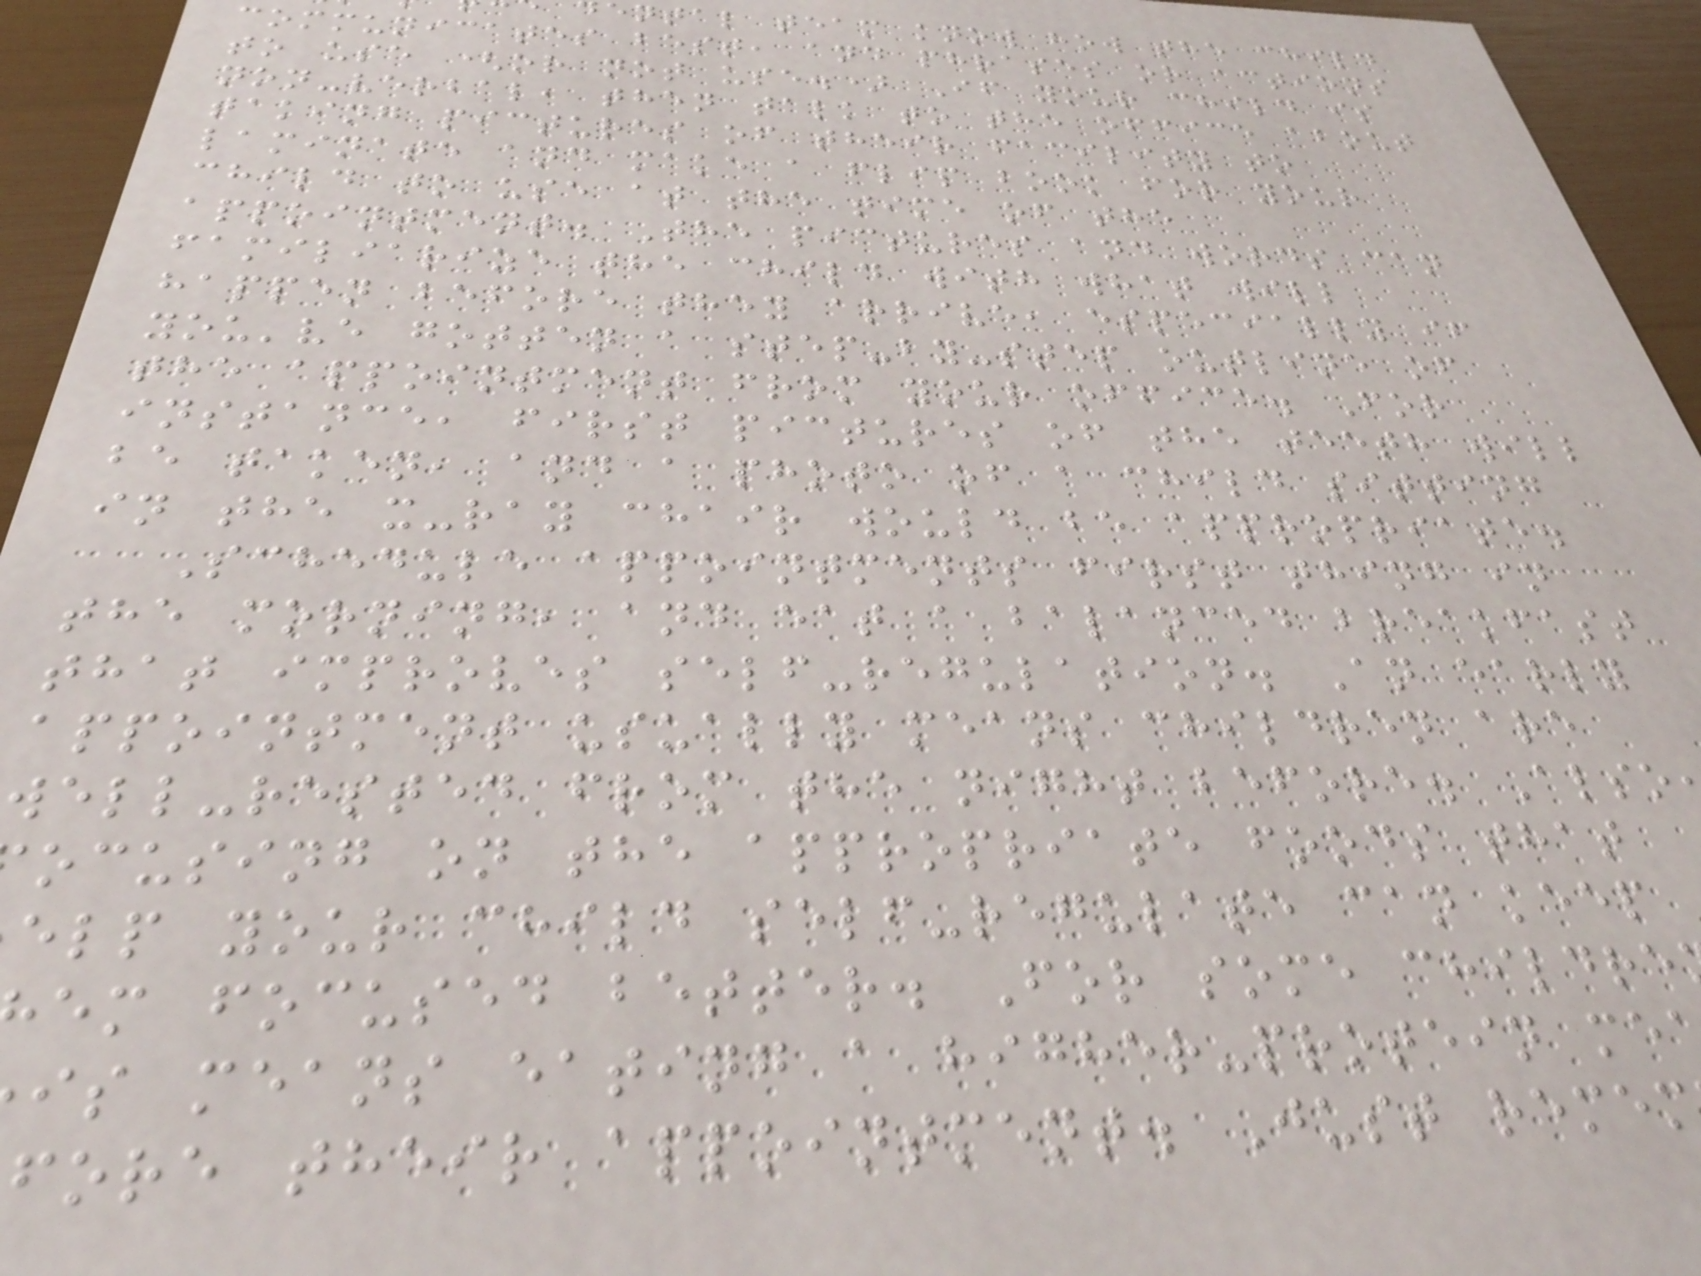ental team know how the child
communicates best, and phrases or actions
to use (or not use.) If your child is
non-verbal, then talk to the office about
taking pictures of their facility to
laminate and make a flip book for your
child to use at the time of the
appointment. The pictures and words can
familiarize the child with what will
happen before they arrive, especially if
you've gotten a step-by-step outline of
the appointment from your office. For
instance, first pictures of the teeth will
be taken, and a photo of a child sitting
in the x-ray chair would be appropriate.
Schedule appointments first thing in
the morning, and eat a balanced breakfast
that improves self-regulation. An early
appointment usually means children are
well-rested from the night before. Also
ocusing on the appropriate foods that
elp your child self-regulate can keep
em focused better. For some childre
is means eating a higher-protein me
fore their appointment. Just remem
